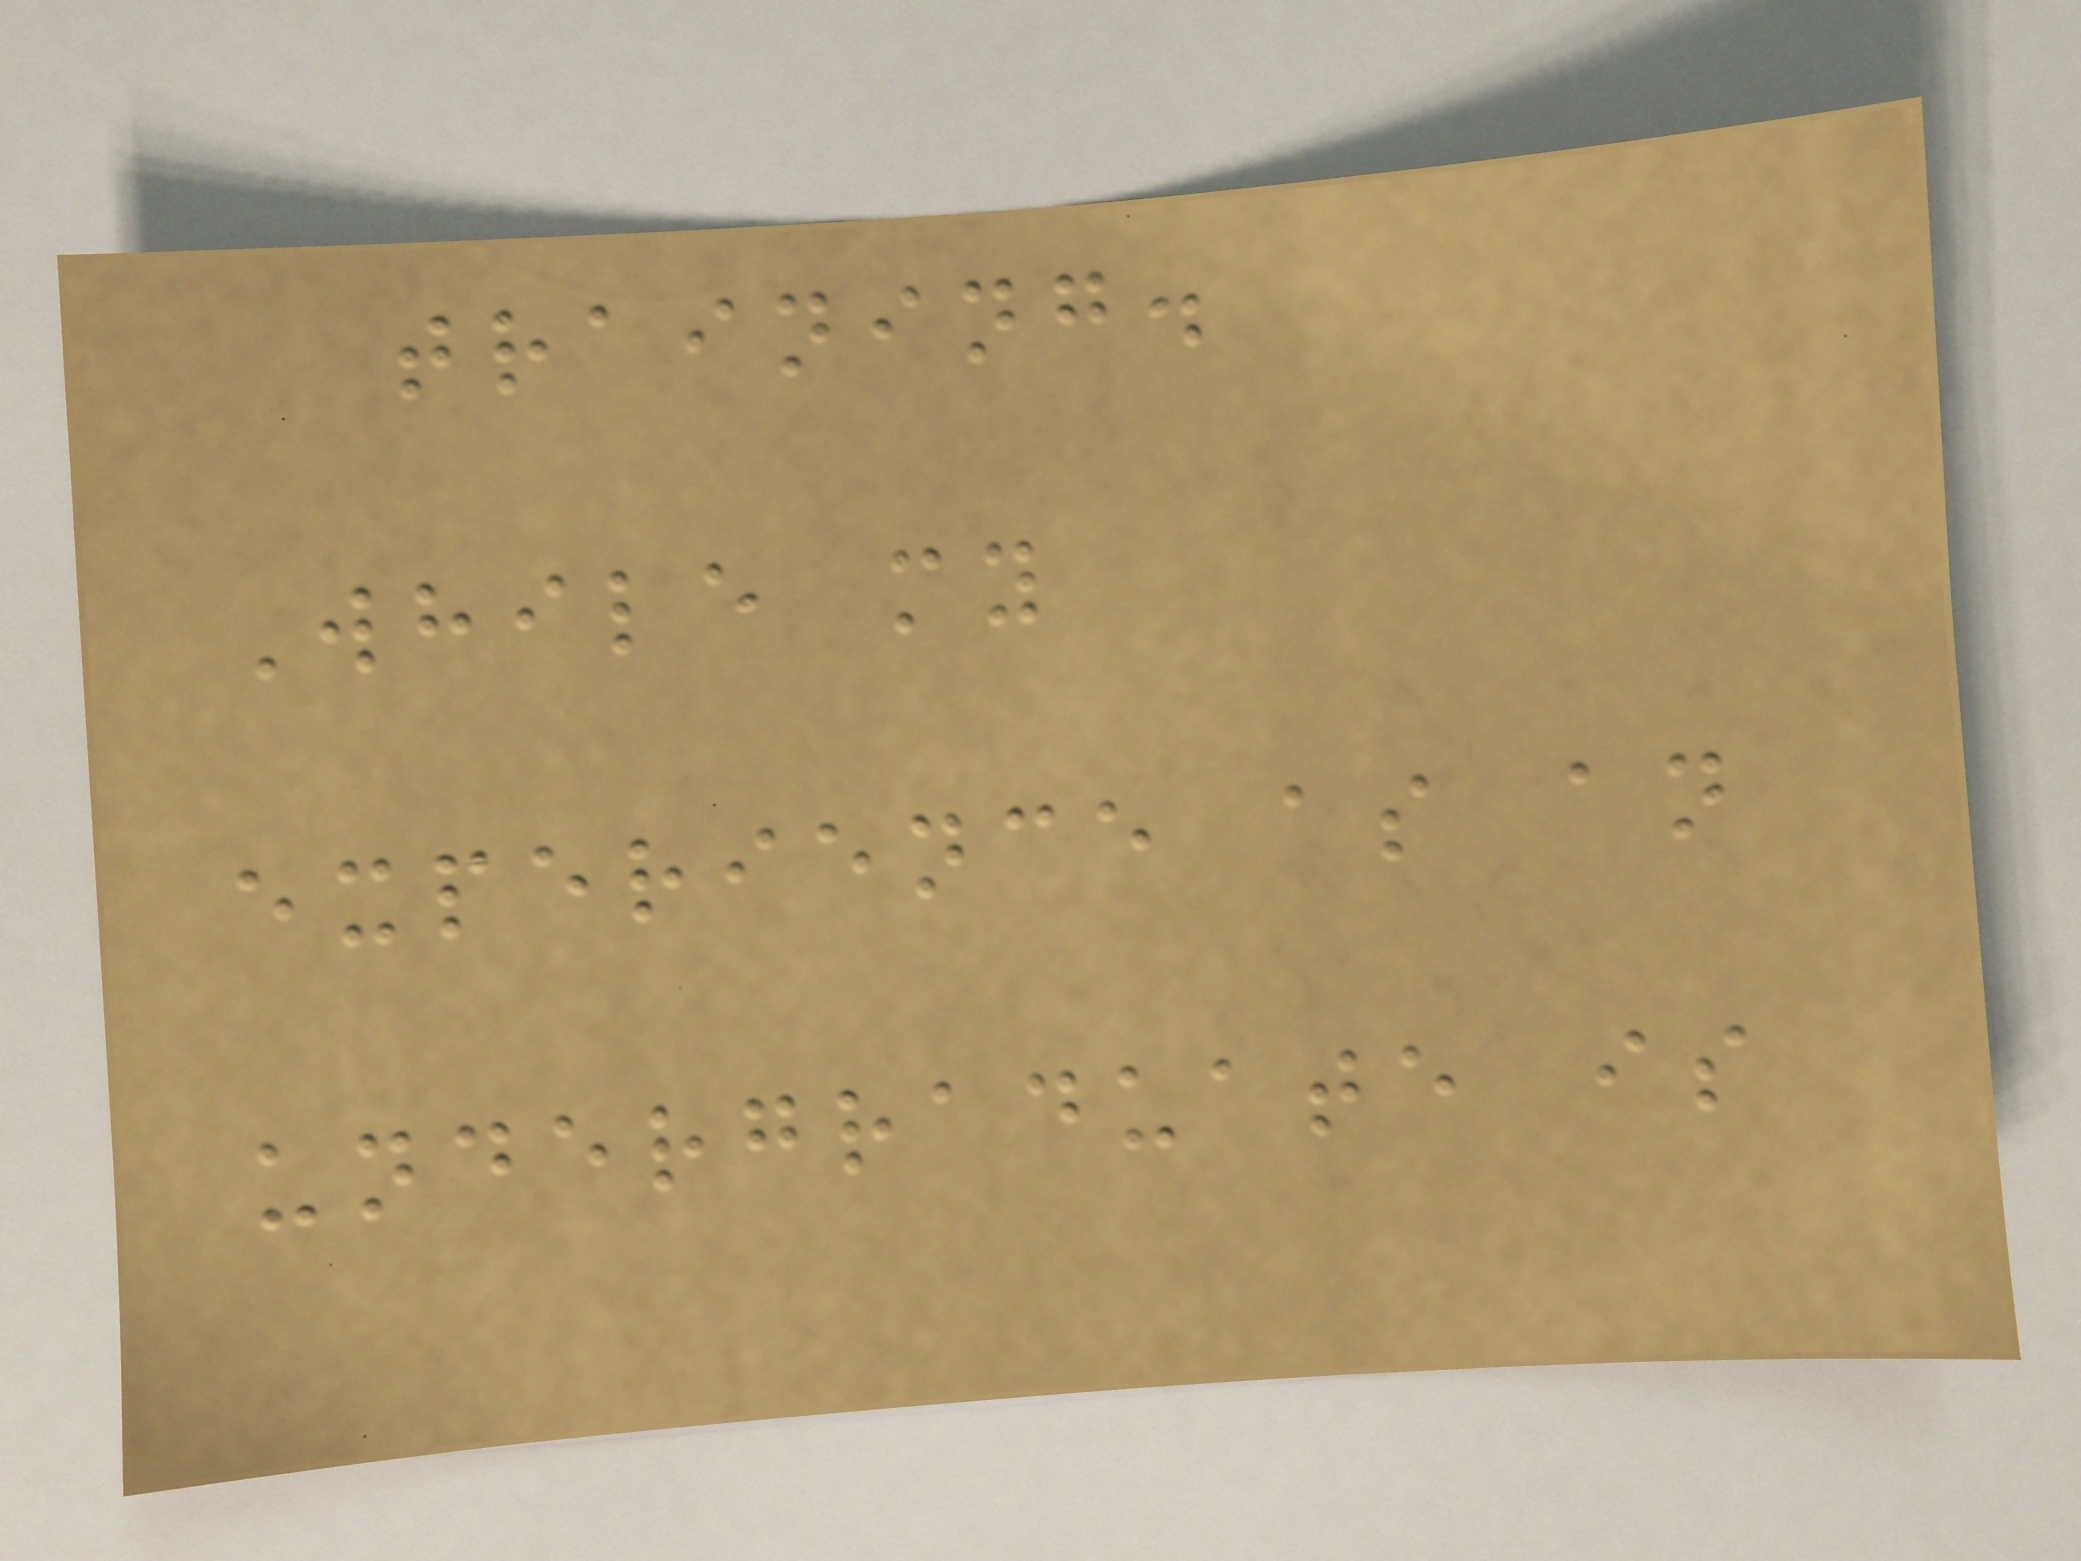training.
While my
experience as an
undergraduate is
